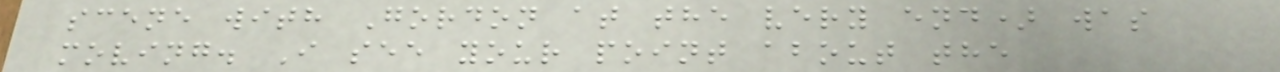scene with Gordon at the very end) was
moving. I see your point about the
